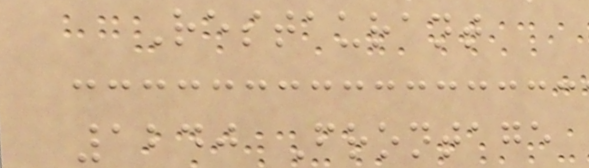Restaurant
1240 Frontage
